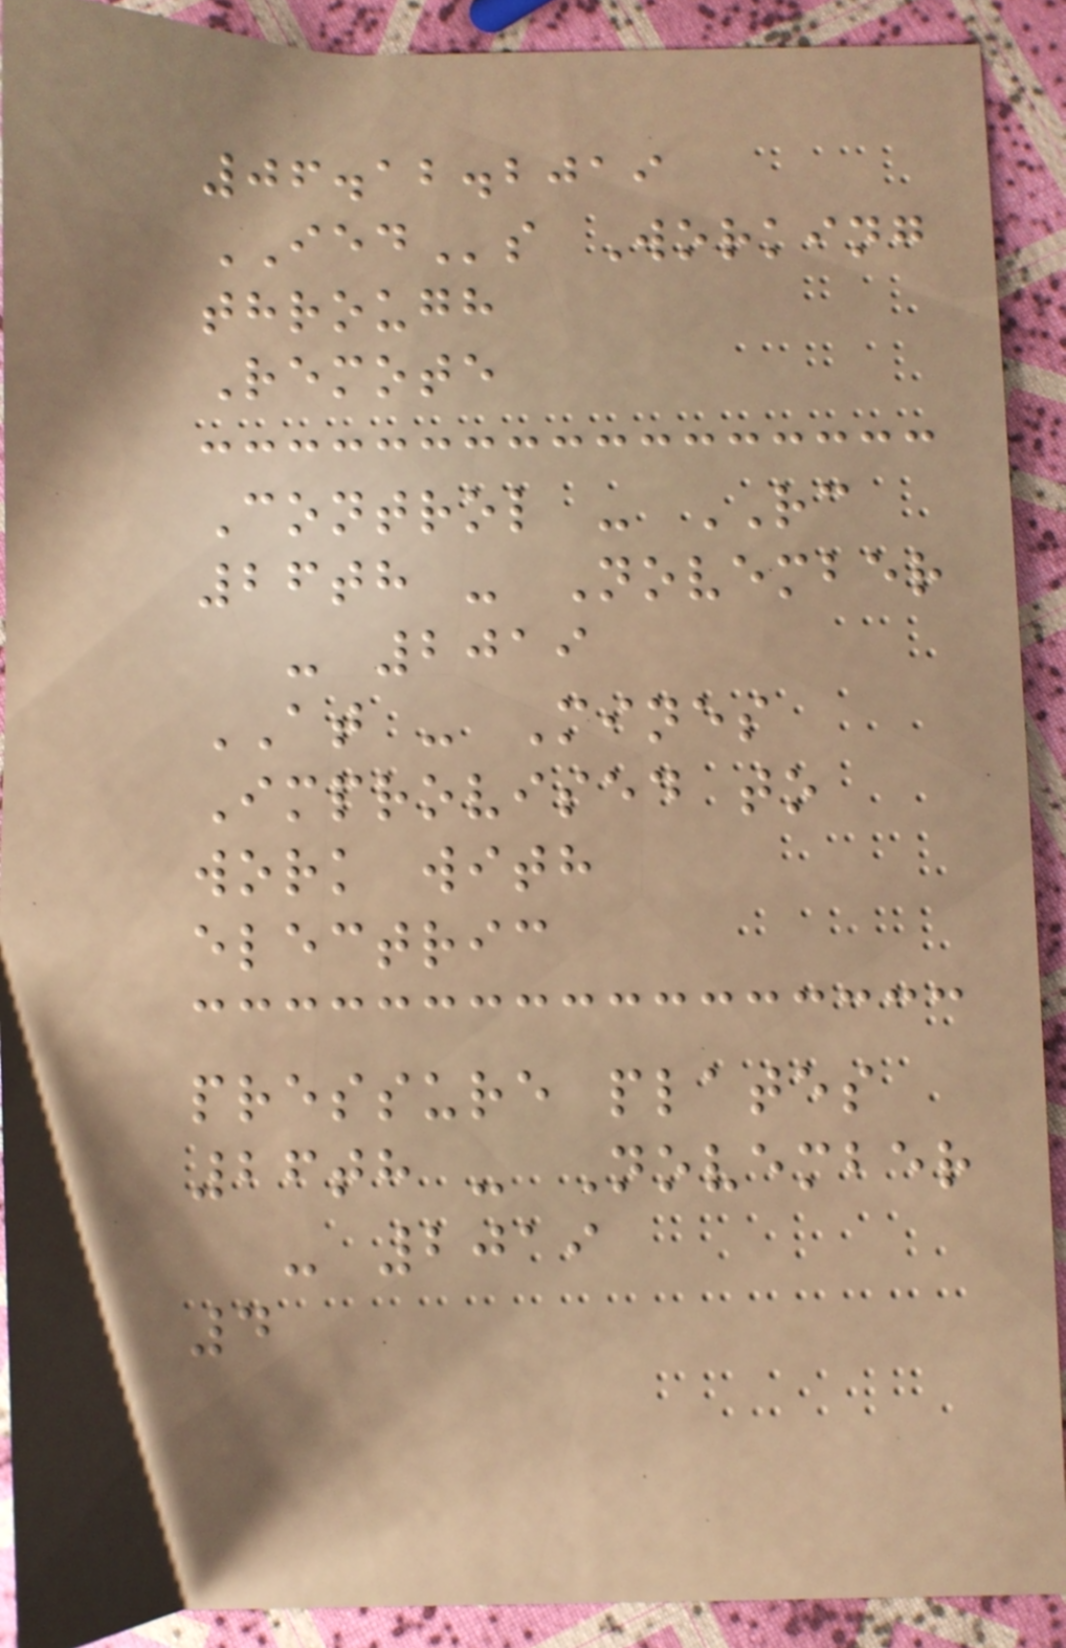06.12.2019
IEDs Working
through
Remote
Control - RC
26th - November
- 2019
AT - Mines
Improvised to
work with
electric
pressure plates
26th - November
- 2019
4
